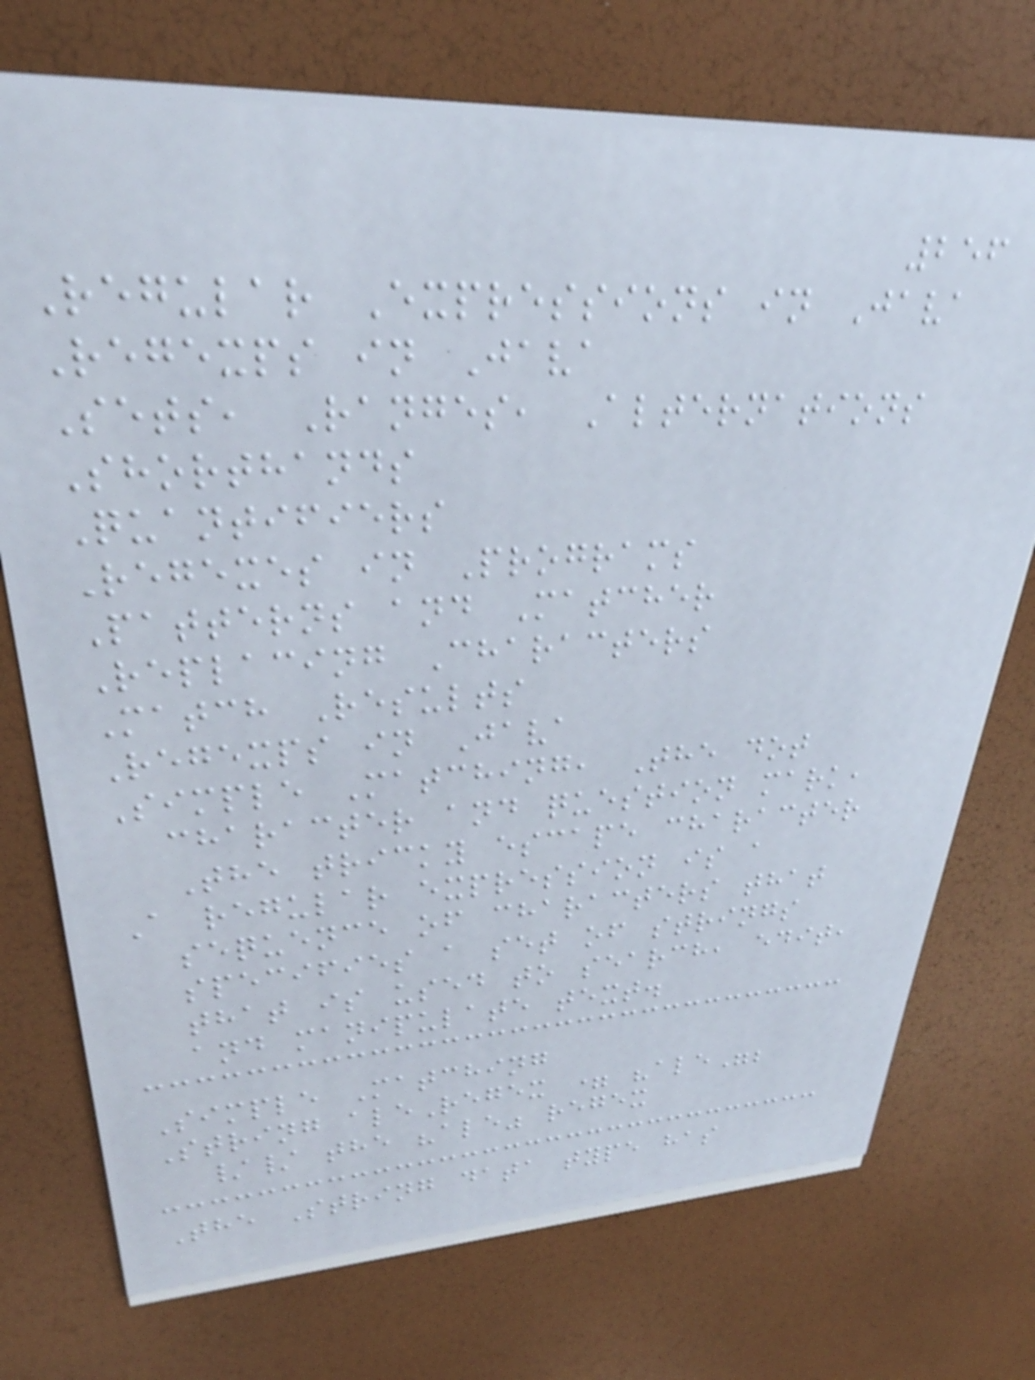256
Regular Expressions in Java
Regexps in Java
Sets, Ranges, Alternations
Shorthands
Quantifiers
Regexes in Programs
Patterns and Matcher
Replacing Characters
Match Results
Regexps in Java
Simple Matching, The dot
character and question mark,
The tricky escape character
A regular expression is a
sequence of characters that
specifies a set of strings
that is used to search, edit,
and manipulate text.
Simple Matching
String aleRegex = "ale";
// the "ale" regex
The String data type has
